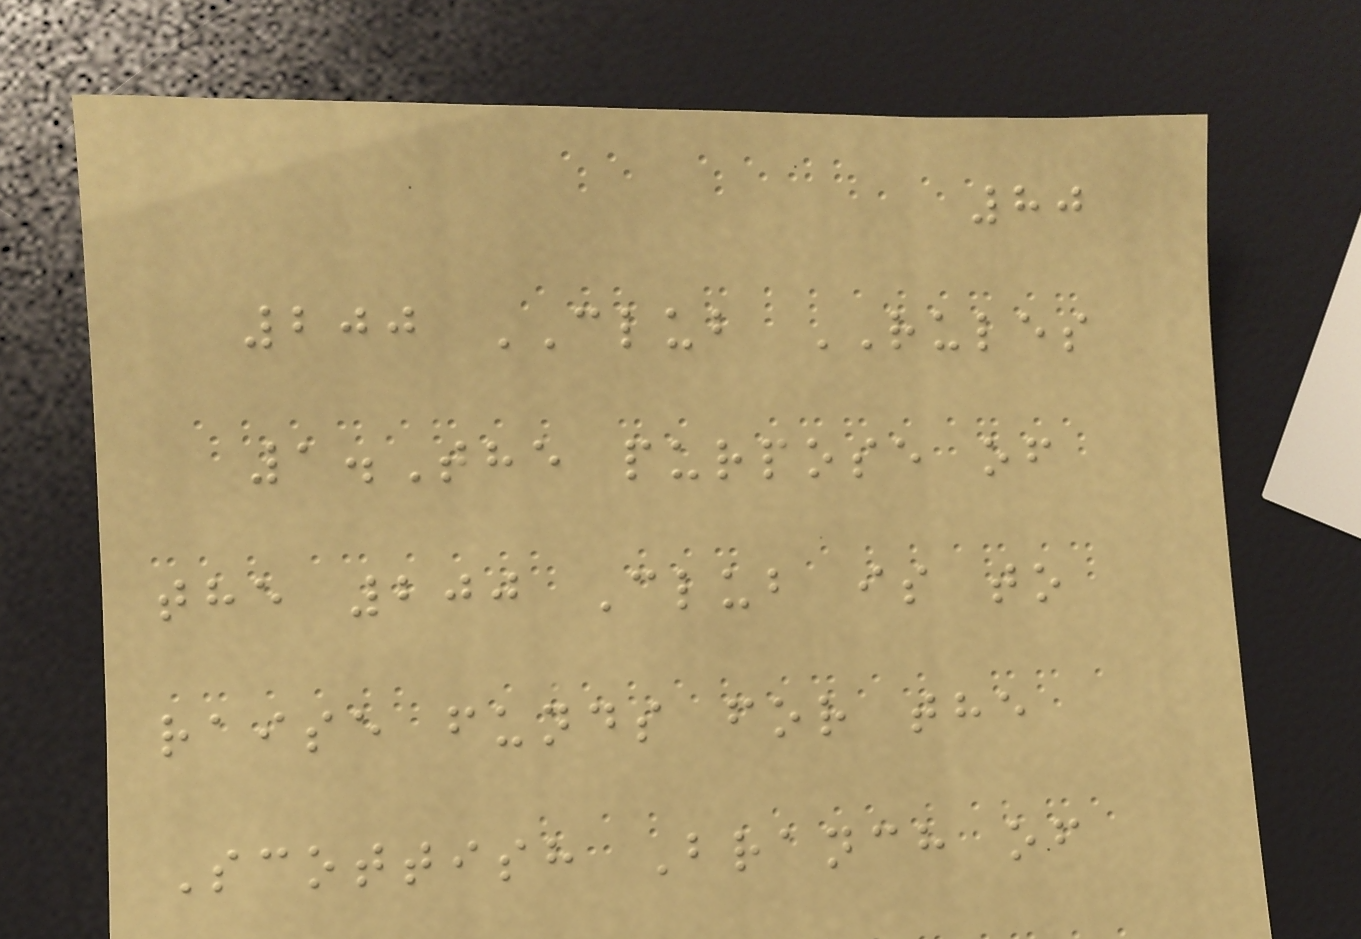80
200 CLUB RULES
1.The purpose of
the 200 Club is to
raise funds for the
Scottish Branch of
